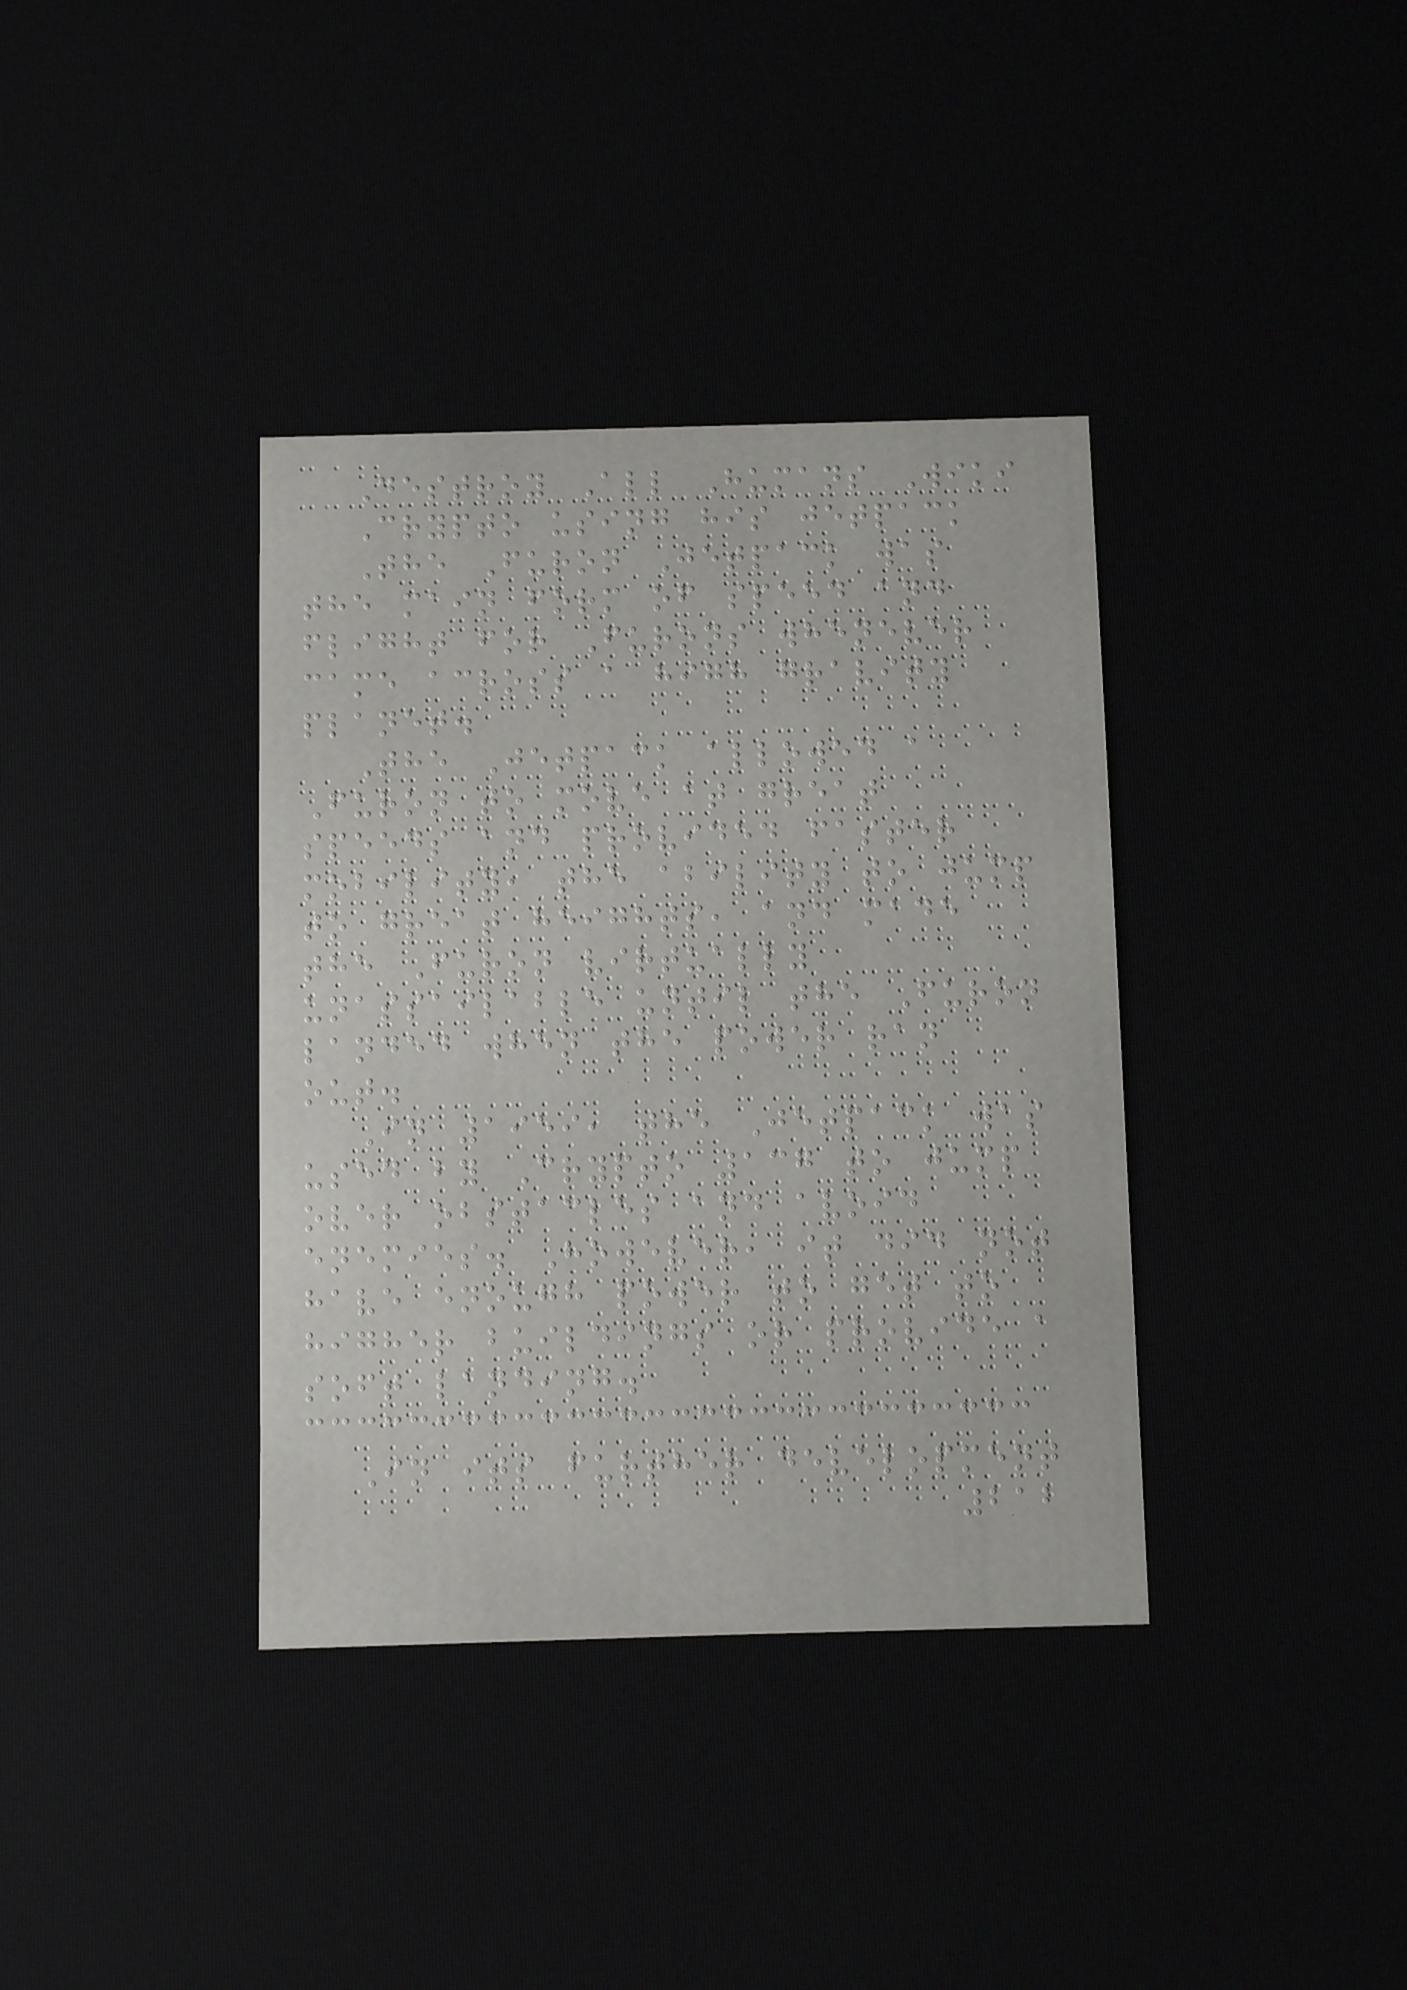Destroy All Humans Wiki
Crypto using his jetpack
The Furon Jetpack was
the main form of speed and
flight for Furons whenever
came across a high gravity
planet.
The Jetpack allowed a
Furon to move at great
speeds and provided faster
mobility, the ability to jump
to great heights, and made
the Furon virtually
unassailable until the Furon
landed when the power ran
out.
In 1959, the Jetpack was
used by Crypto 137 to jump
over obstacles and avoid
enemies. However, it did not
have enough power to get to
higher buildings or provide a
soft landing.
In its further development
212
